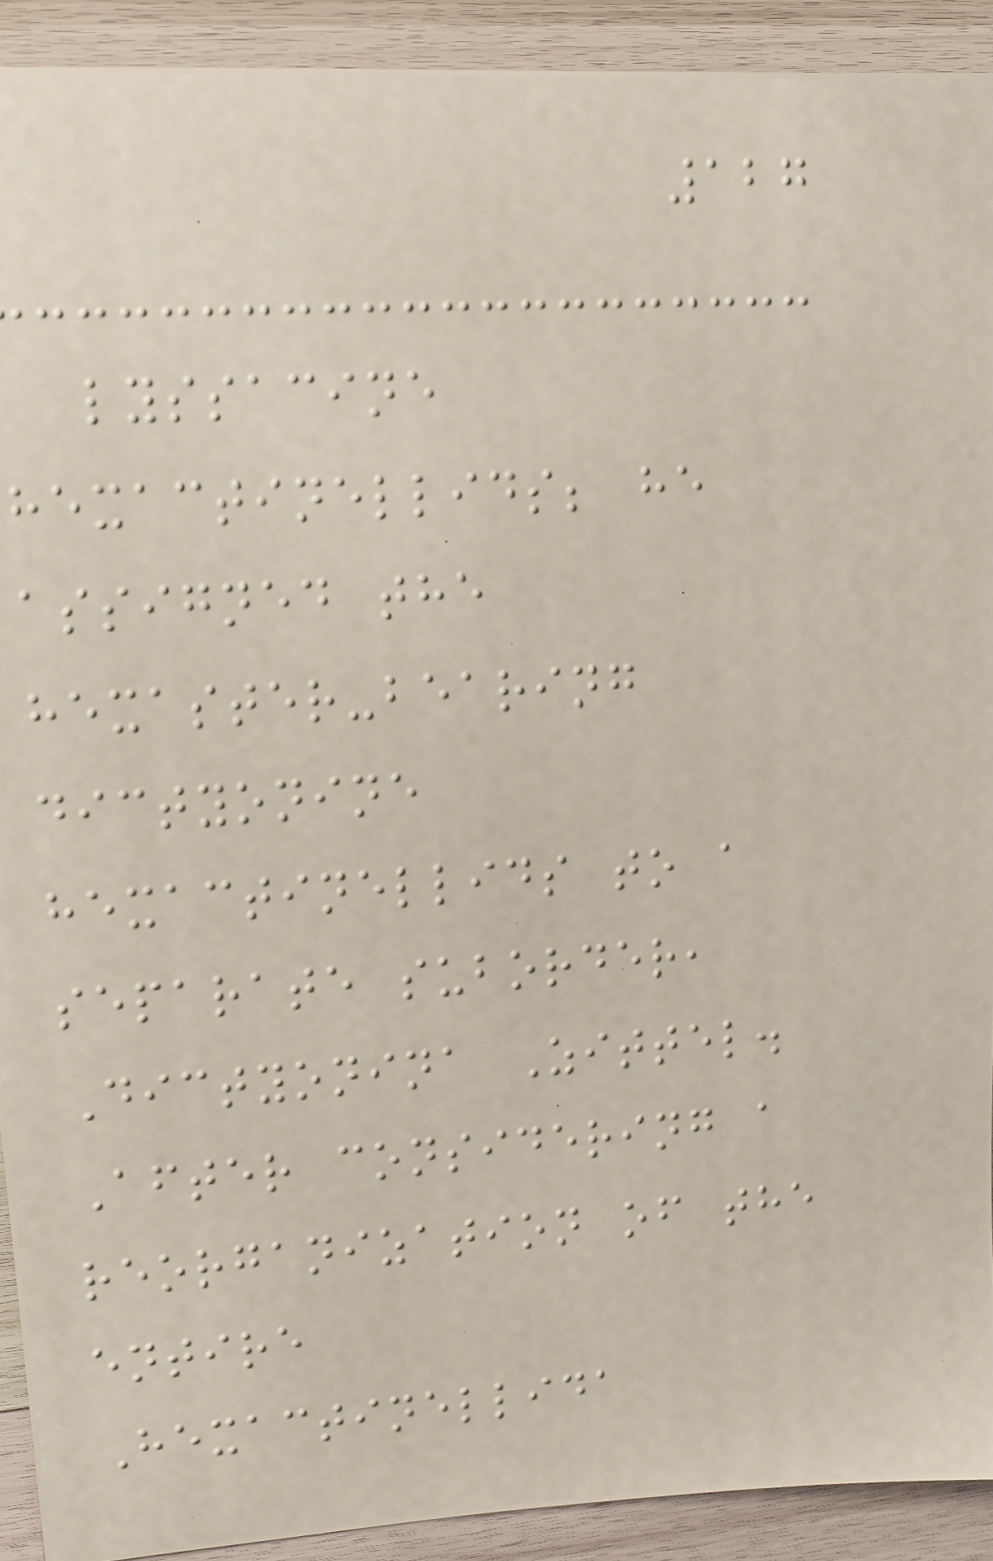127
lyssacine
hexactinellids; he
assigned the
hexaster-bearing
dictyonine
hexactinellids to a
separate suborder,
Dictyonina Zittel.
After considering a
reorganization of the
entire
Hexactinellida
